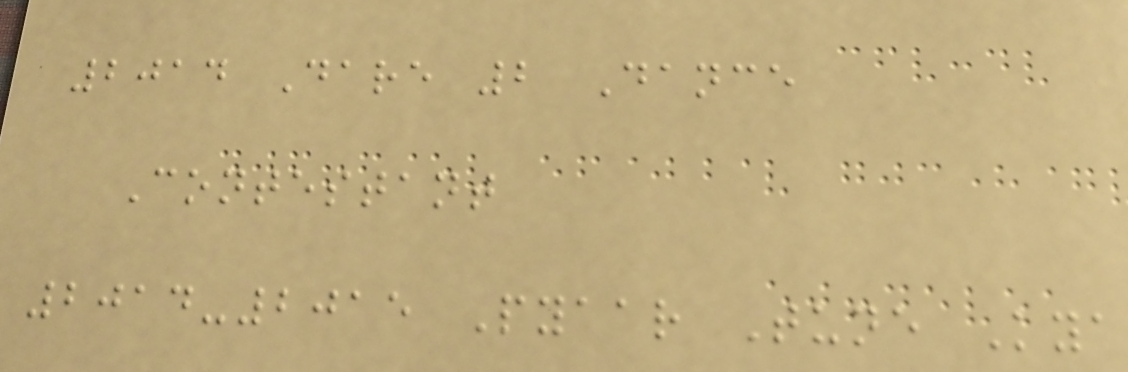2014 Dare 2 Dance
Contestant
2014-2015 Pyaar Tune Kya
